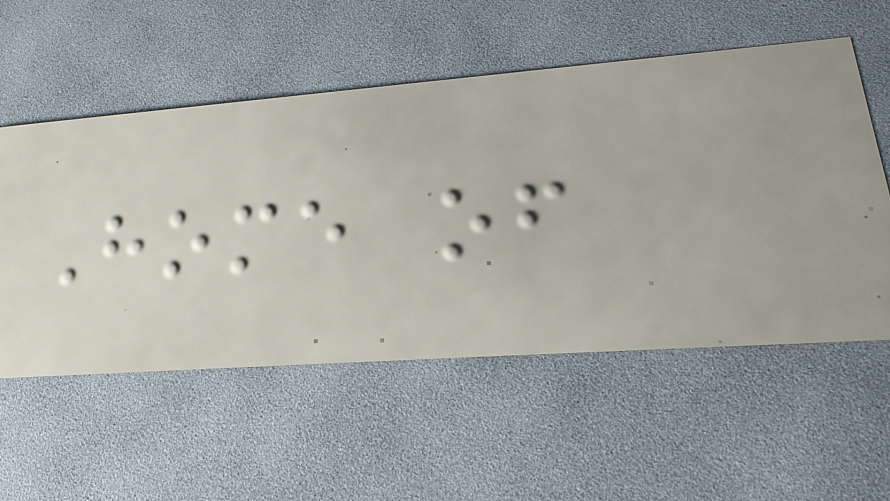Home of
